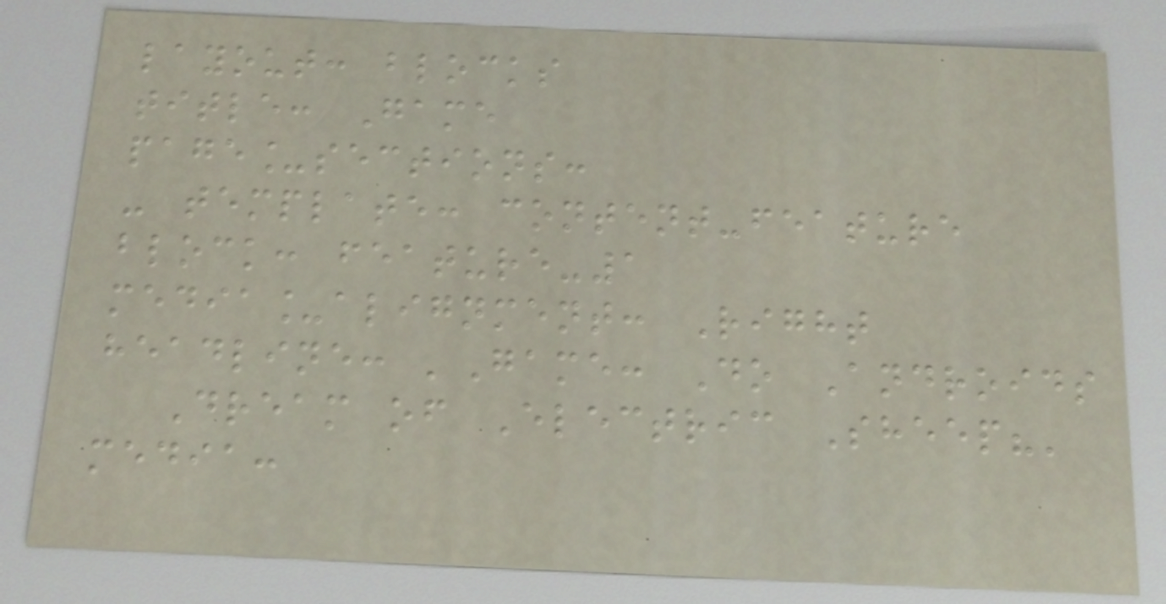layout: blocks
title: Game
page_sections:
- template: content-feature
block: feature-1
media_alignment: Right
headline: 'Game: Do Androids
Dream of Electric Sheep?'
media:
